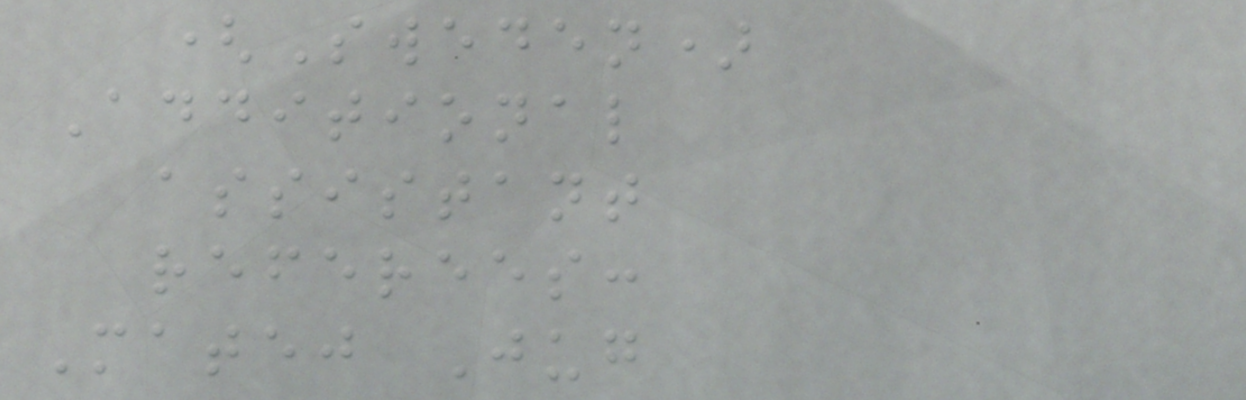(Sweden)
Additional
assistant
referees:
Matej Jug
